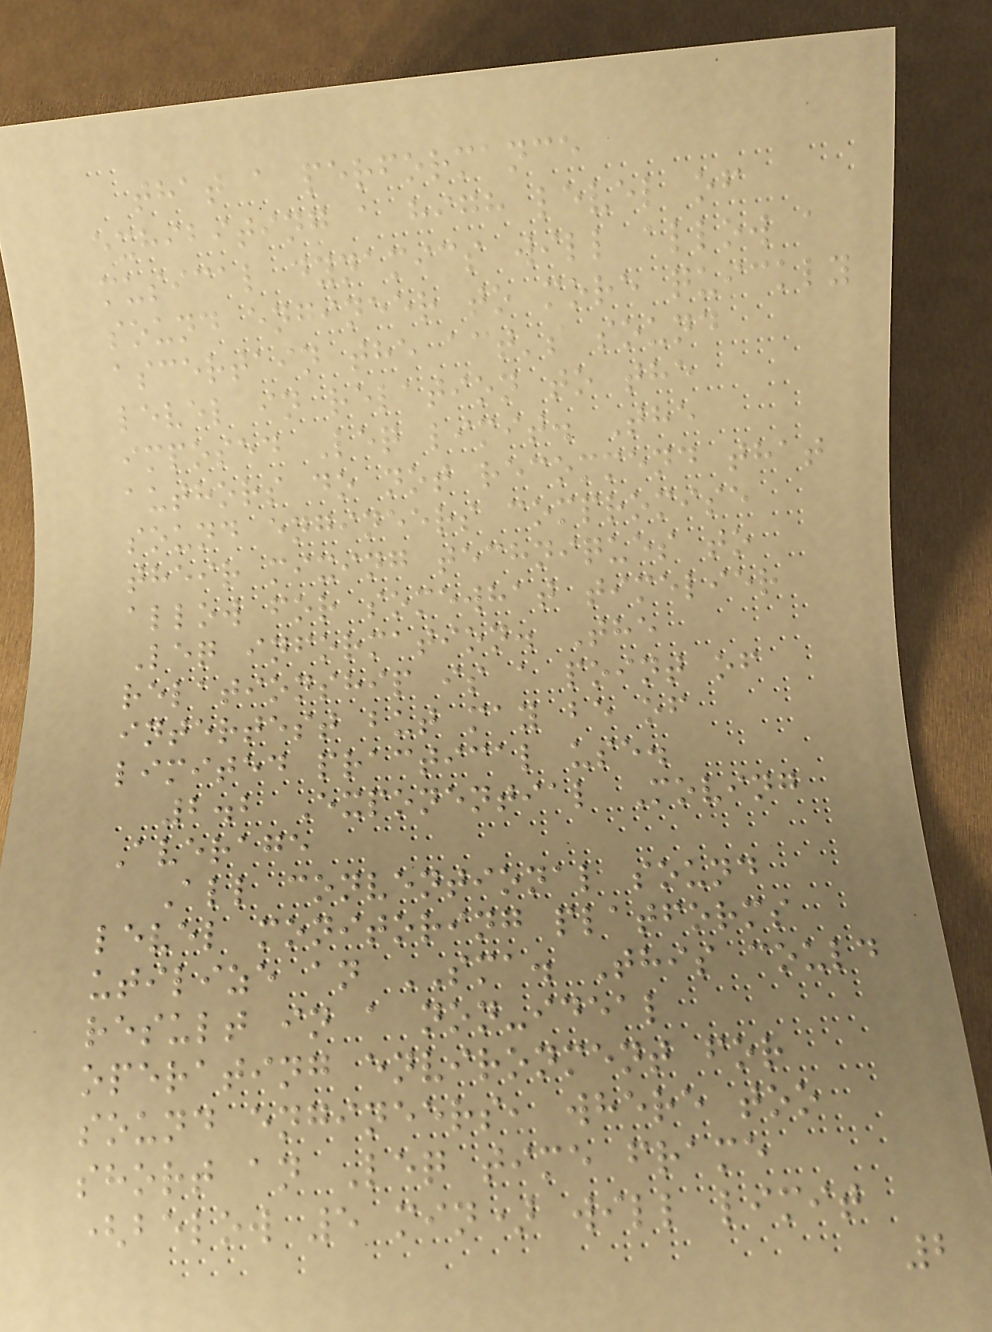that a performance
exhibiting a high level of
musical dynamics will allow a
sound engineer to more quickly
ascertain the act's sound
level in relation to the
imposed Leq limit. The
authors do not recommend that
sound engineers compromise
their mixing techniques to
allow for somewhat timelier
Leq information. The
relationship is a point of
intertest but may be of
limited practical use.
2.2 Exponential Moving
Average
All conventional sound
level monitoring platforms
utilize an SMA. This could
result in a non-ideal
operating environment for
sound engineers, where too
short an Leq time frame
(below 5 min) will limit
2
